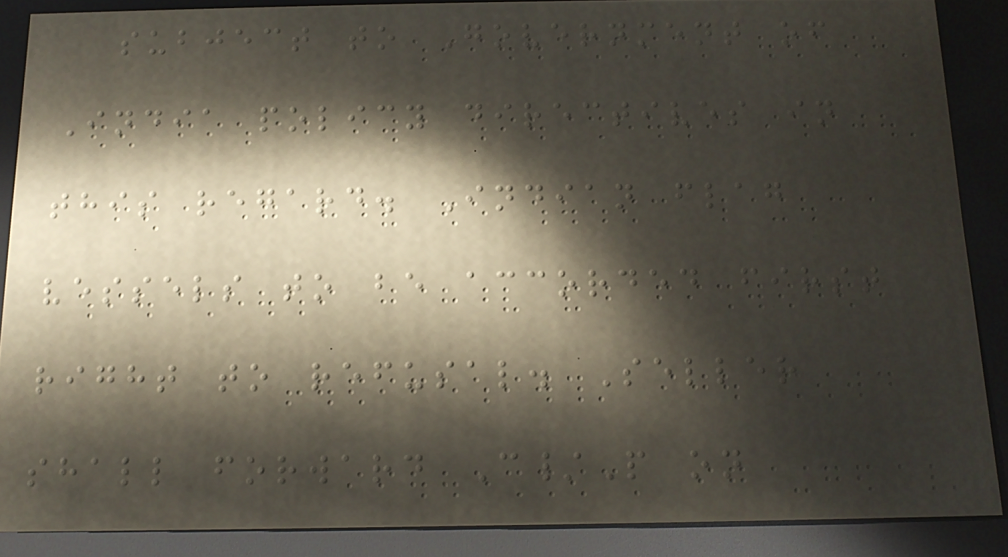subject to Government of
India policy directives in
this regard. Indian flag
vessels to be accorded first
right to refusal. Seller
shall forward C/P on
